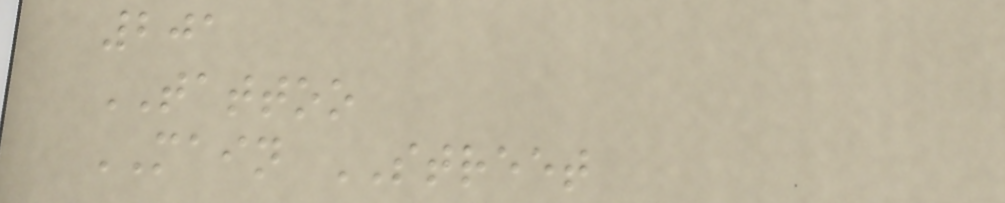201
TATTOO
MAIN STREET
